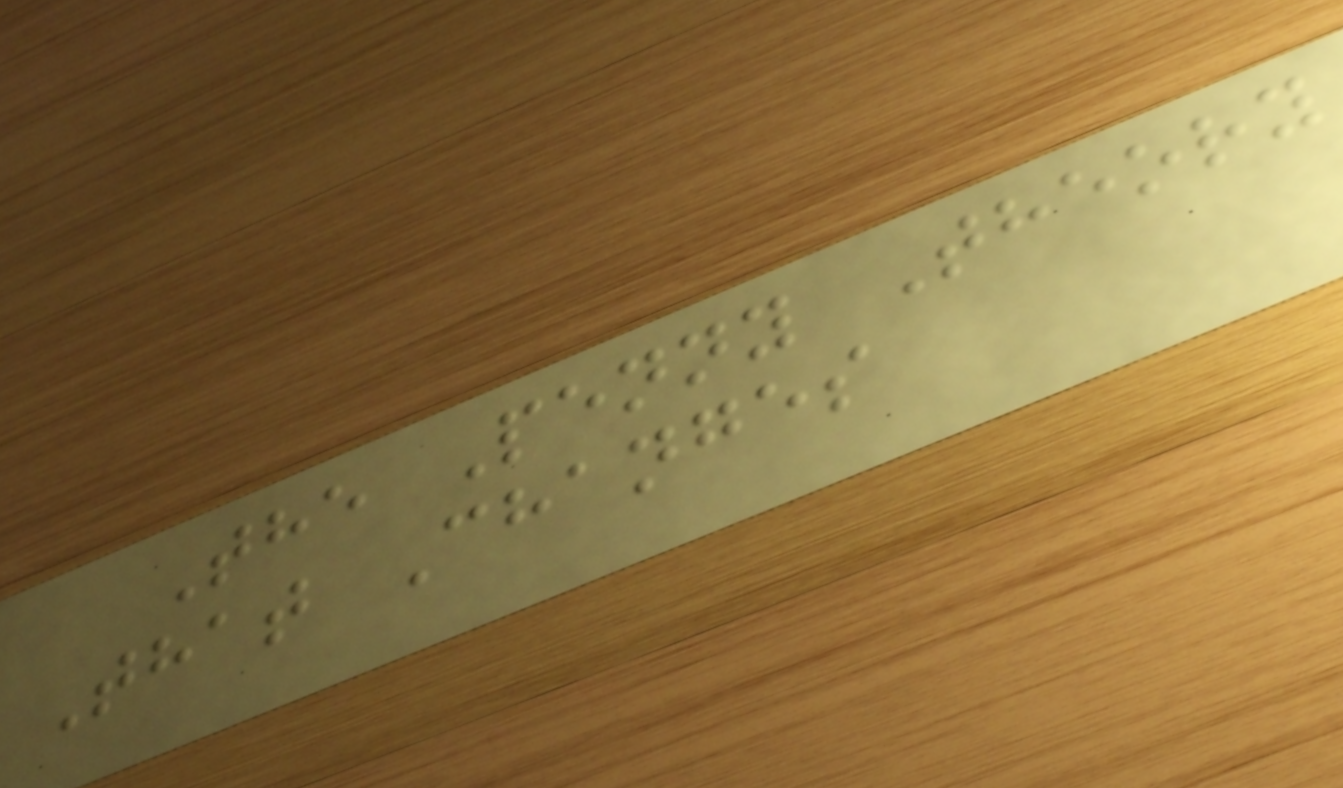The Penny Theory
That Changes
